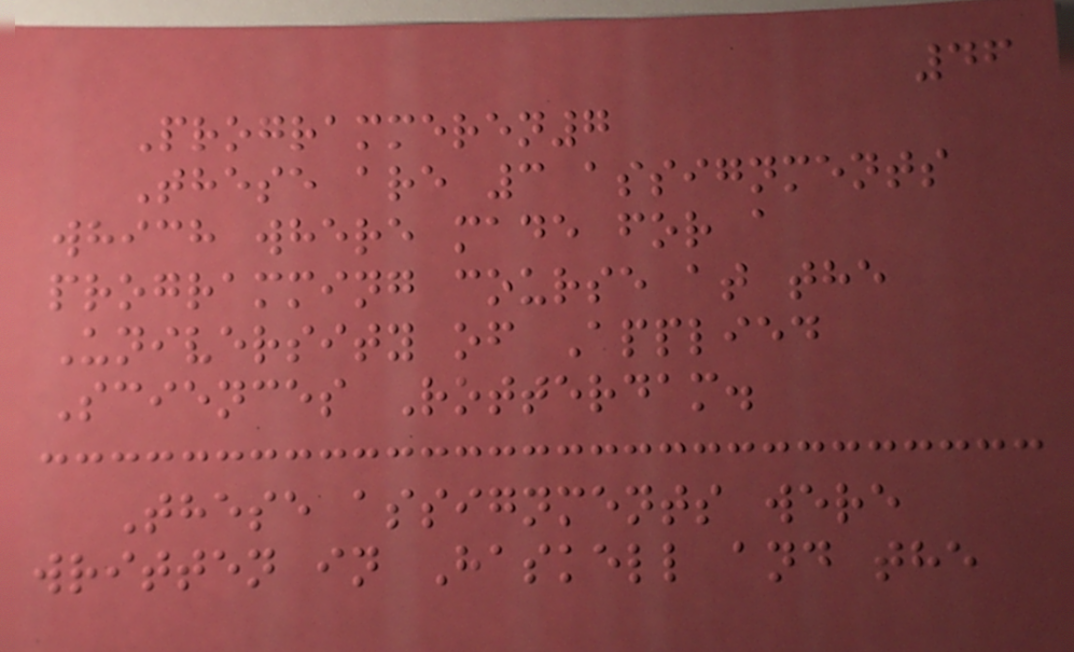46
Programmeren7
These are 3 assignments
which where made for a
programming course at the
University of Applied
Sciences Rotterdam.
These assignments were
written in Haskell and the
